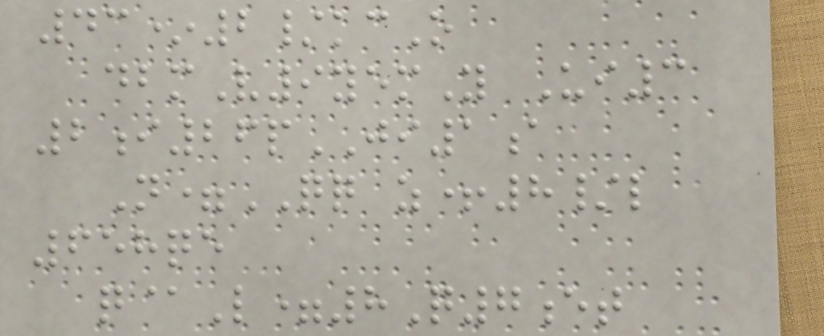43*2/kcO
dbmV9yemY Ui3
2i26pJI1a
N=QQ z+8/l
658qe
q@L=8Q7et
